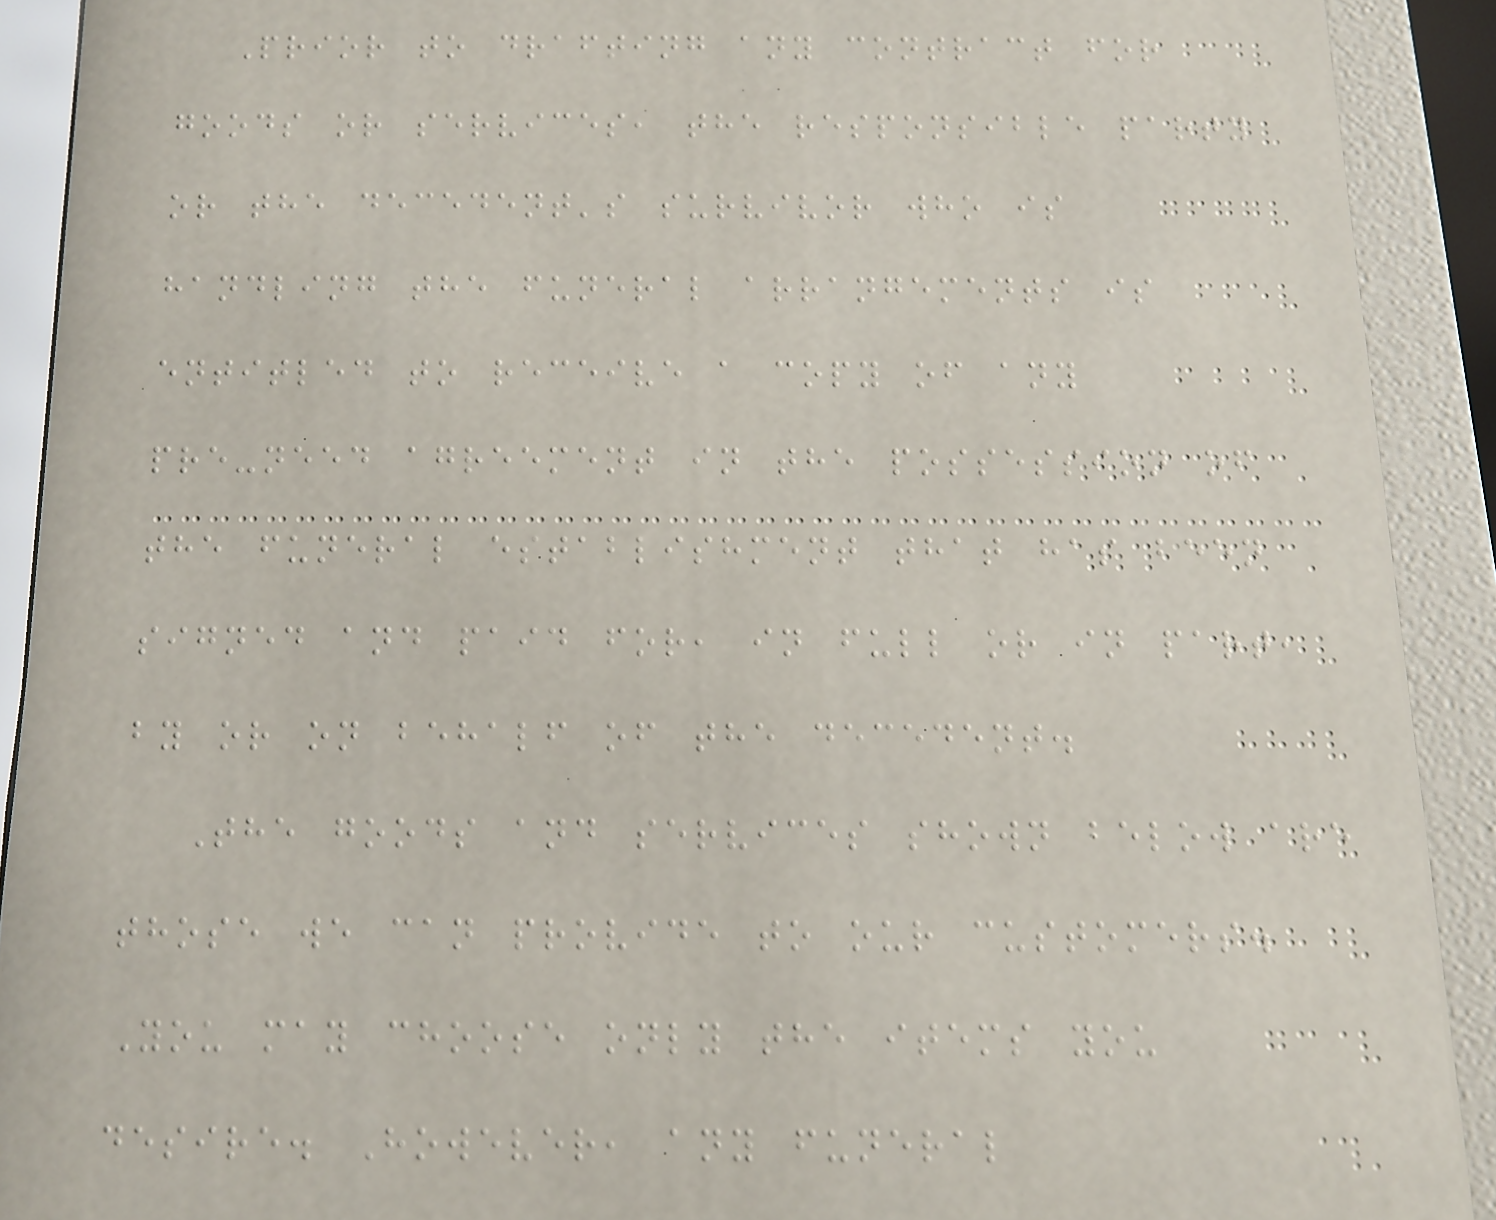Prior to drafting any contract for
goods or services, the responsible party
or the decedent's survivor who is
handling the funeral arrangements is
entitled to receive a copy of any
pre-need agreement in the possession of
the funeral establishment that has been
signed and paid for, in full or in part,
by or on behalf of the decedent.
The goods and services shown below are
those we can provide to our customers.
You may choose only the items you
desire. However, any funeral
